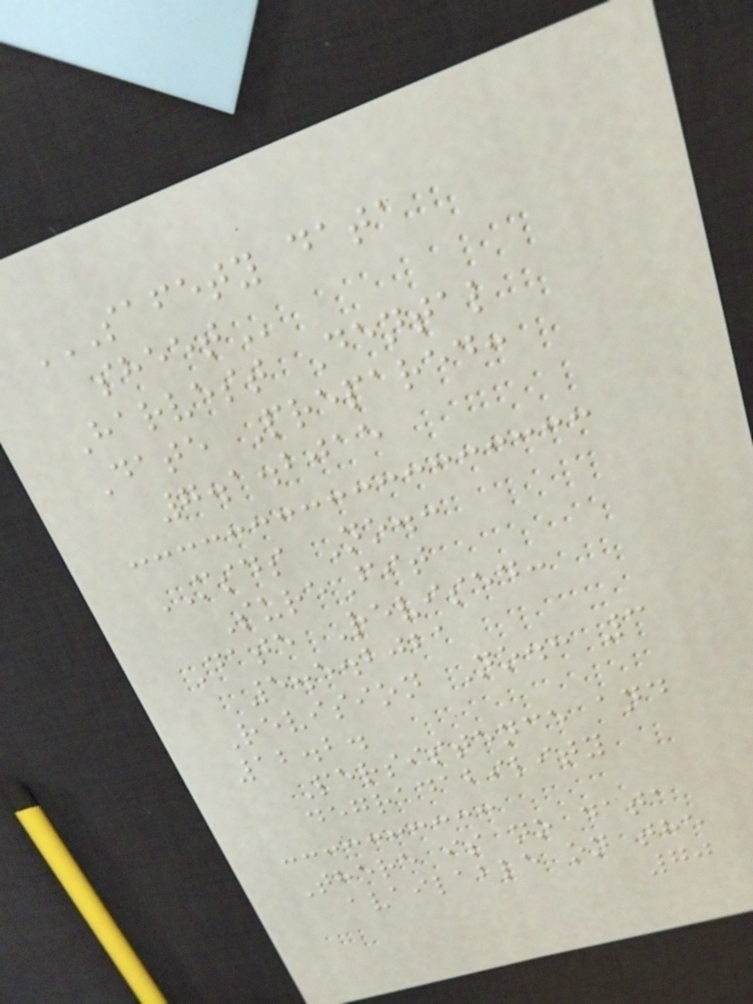SAFETY DATA
SHEET
Harvest Dental
Date Prepared:
7.1.2015
MSDS No.:
SureFit
Date Revised:
5.5.2021
Revision No.: 3
12.2.
Persistence and
degradability
There is no data
available on the
70
